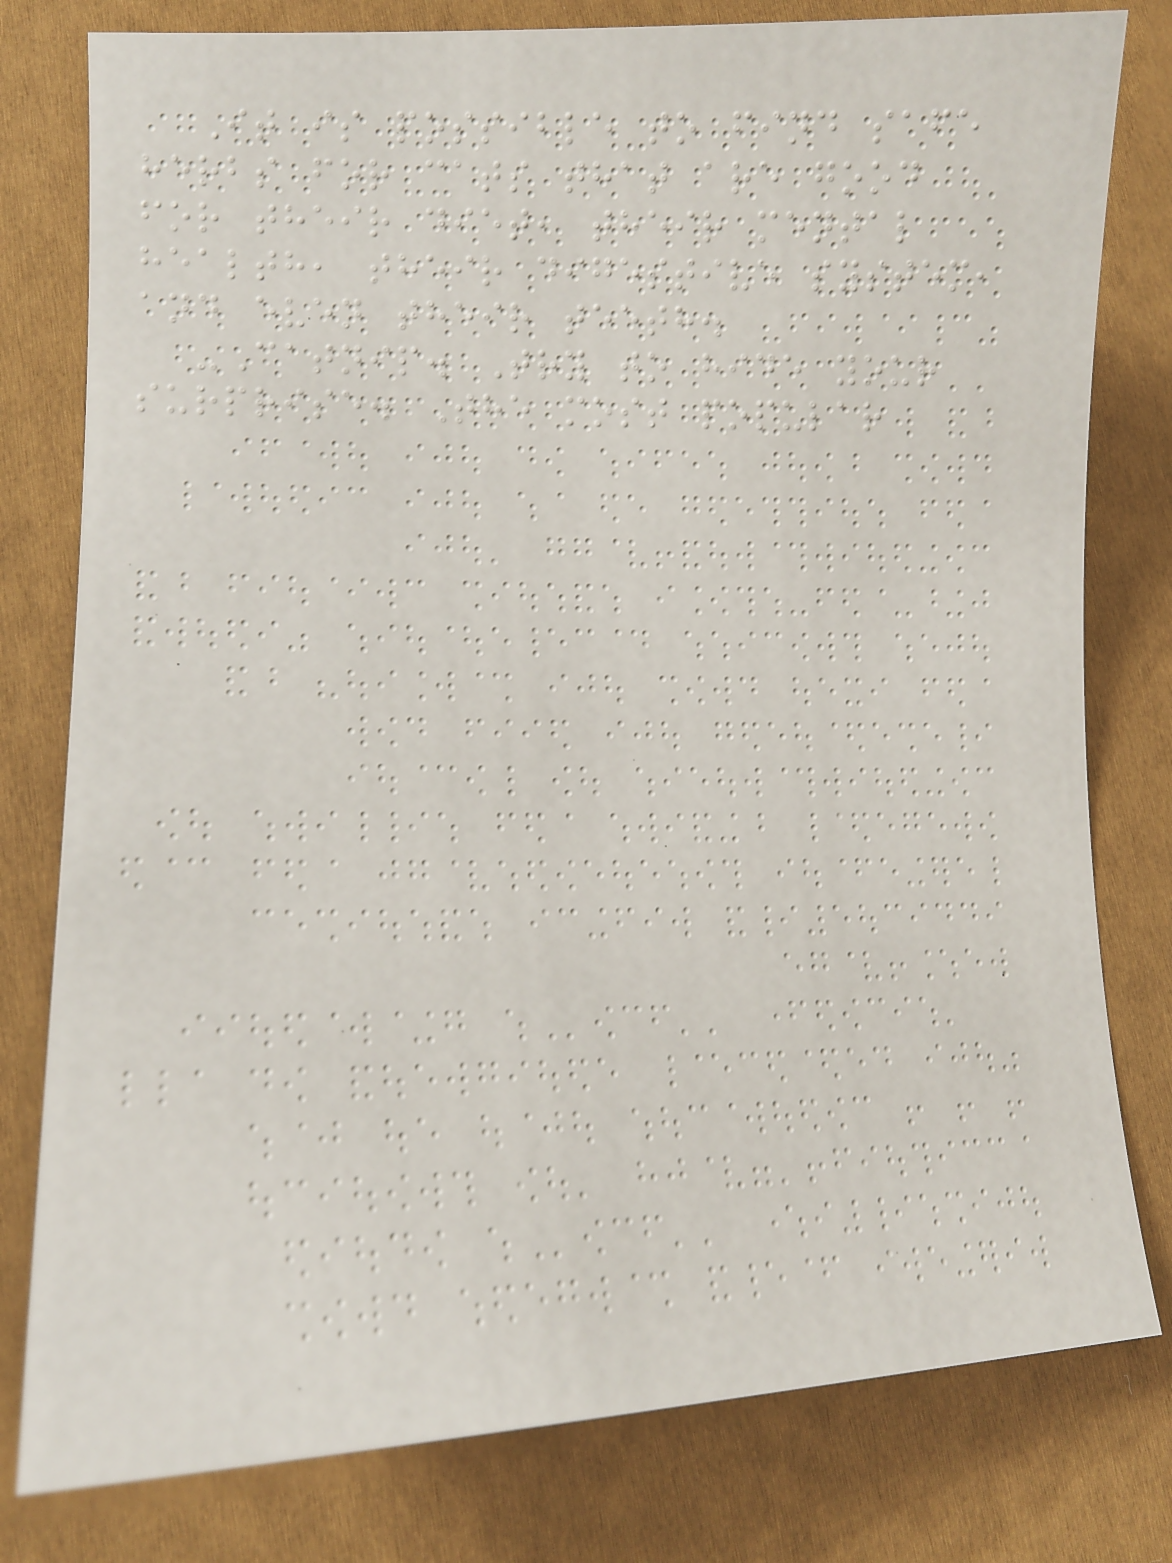It is possible to find safe
herbs for cats that are good
for their diet, their mental
health, their digestive system,
and even their teeth.
-Catnip. Try to hide your
surprise. The most popular
